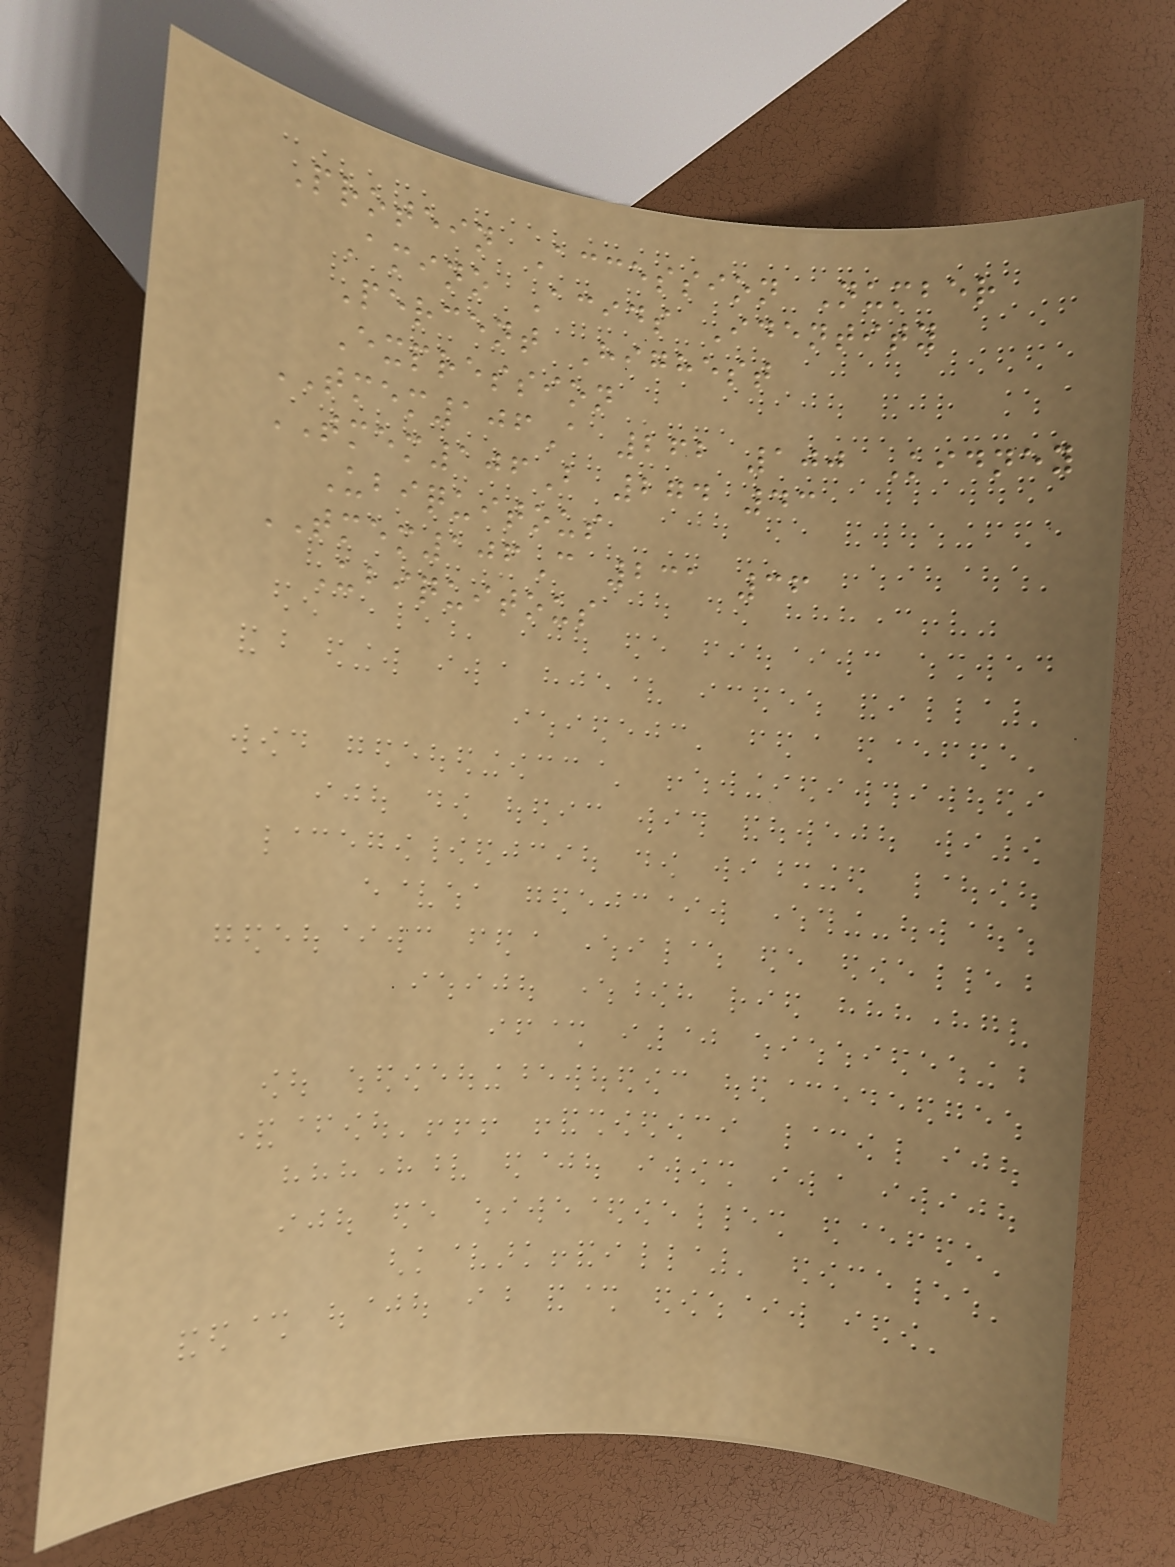Protein Accession Number
Amino Acids Identity
Percent Highest
Expression
TMEM106A 262 100 Kidney
TMEM106B 274 43
Ubiquitous
TMEM106C 231 36
Ubiquitous
